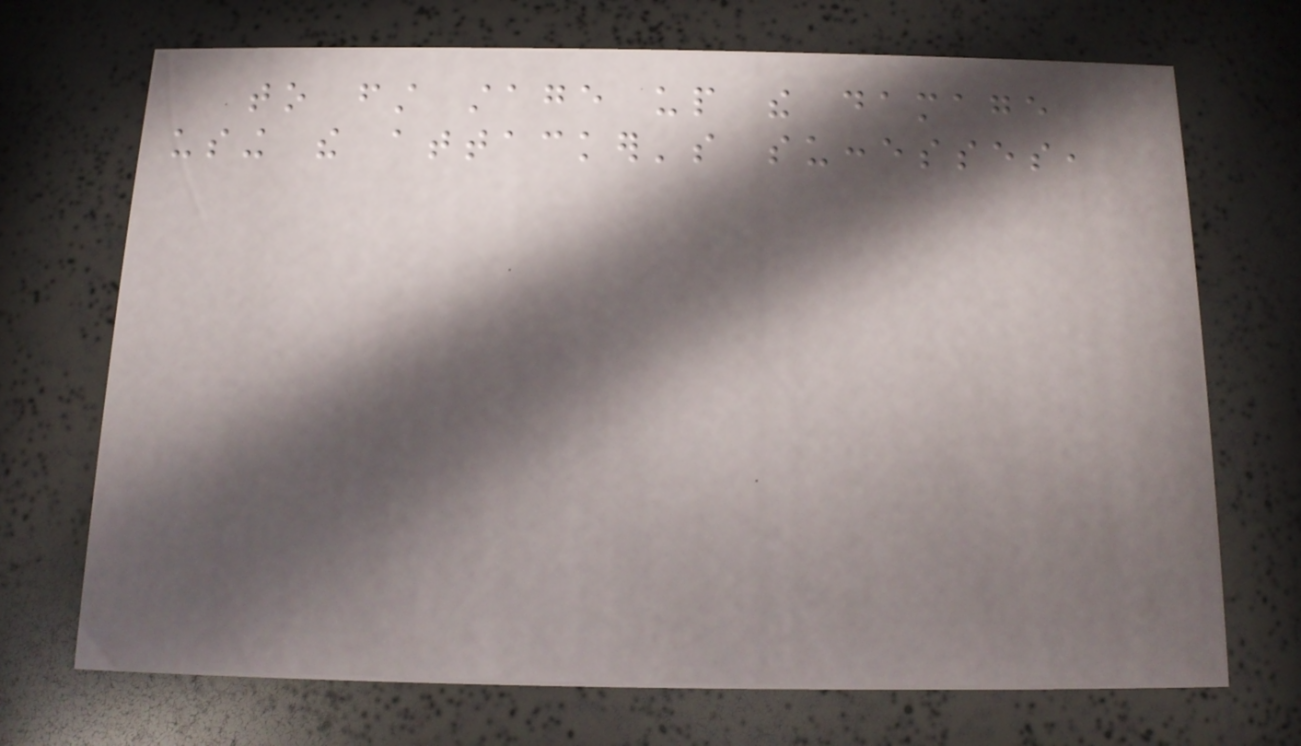to first stage up the damage
using the attacker's successes,
